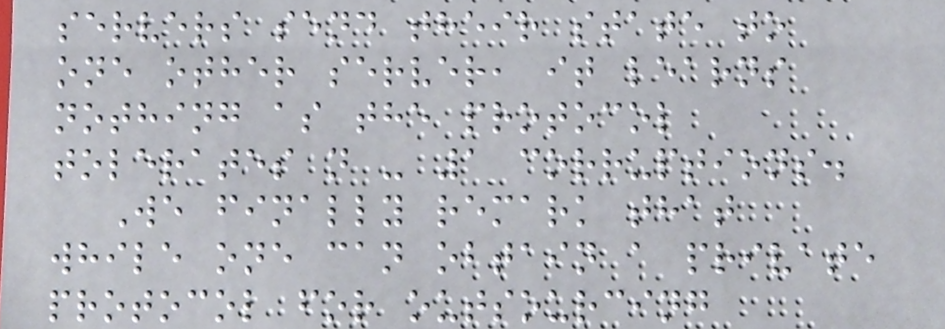servers send their state to
one other server, it learns
nothing as the protocol
tolerates n - 1 corruptions.
We finally remark that
while one can obtain a private
protocol for outsourcing
